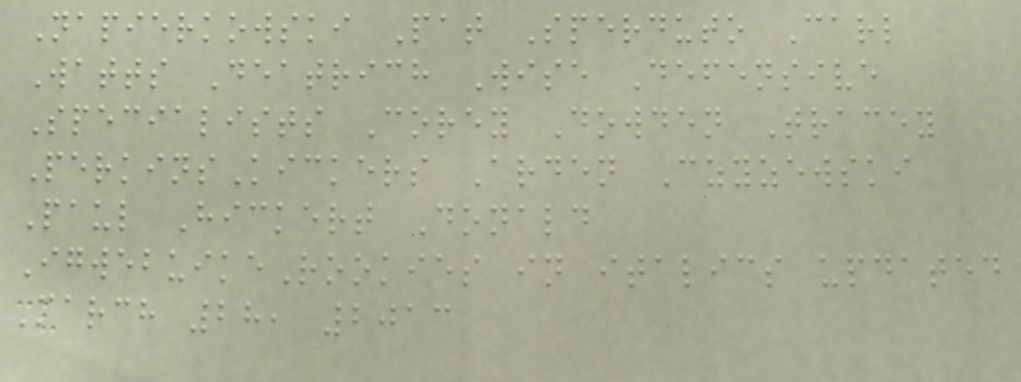Napierkowski Pat Sperduto Carl
Watts Deatrich Wise Defensive
Specialists Corey Dowden Tracey
PerkinsKickers Arden Czyzewski
Paul Hickert Donald
IgwebuikeRookies in italics updated
March 28, 2013
